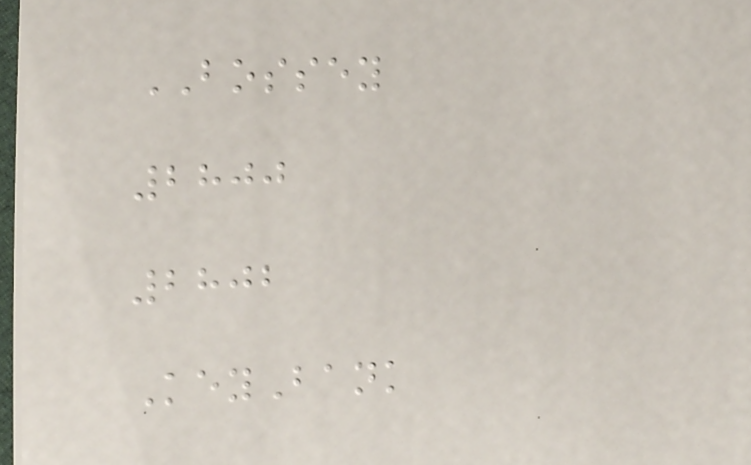BOSSEY
2800
2802
KeyBank
